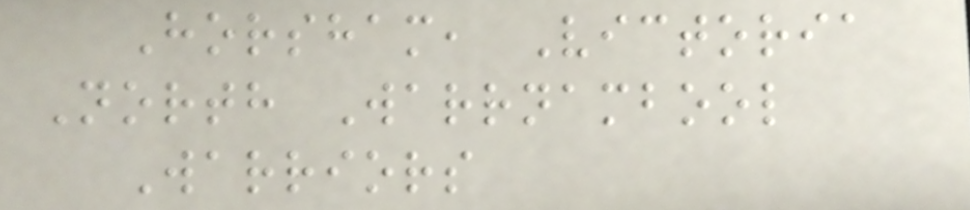Horsham, Victoria
North Warrnambool
Warriors
